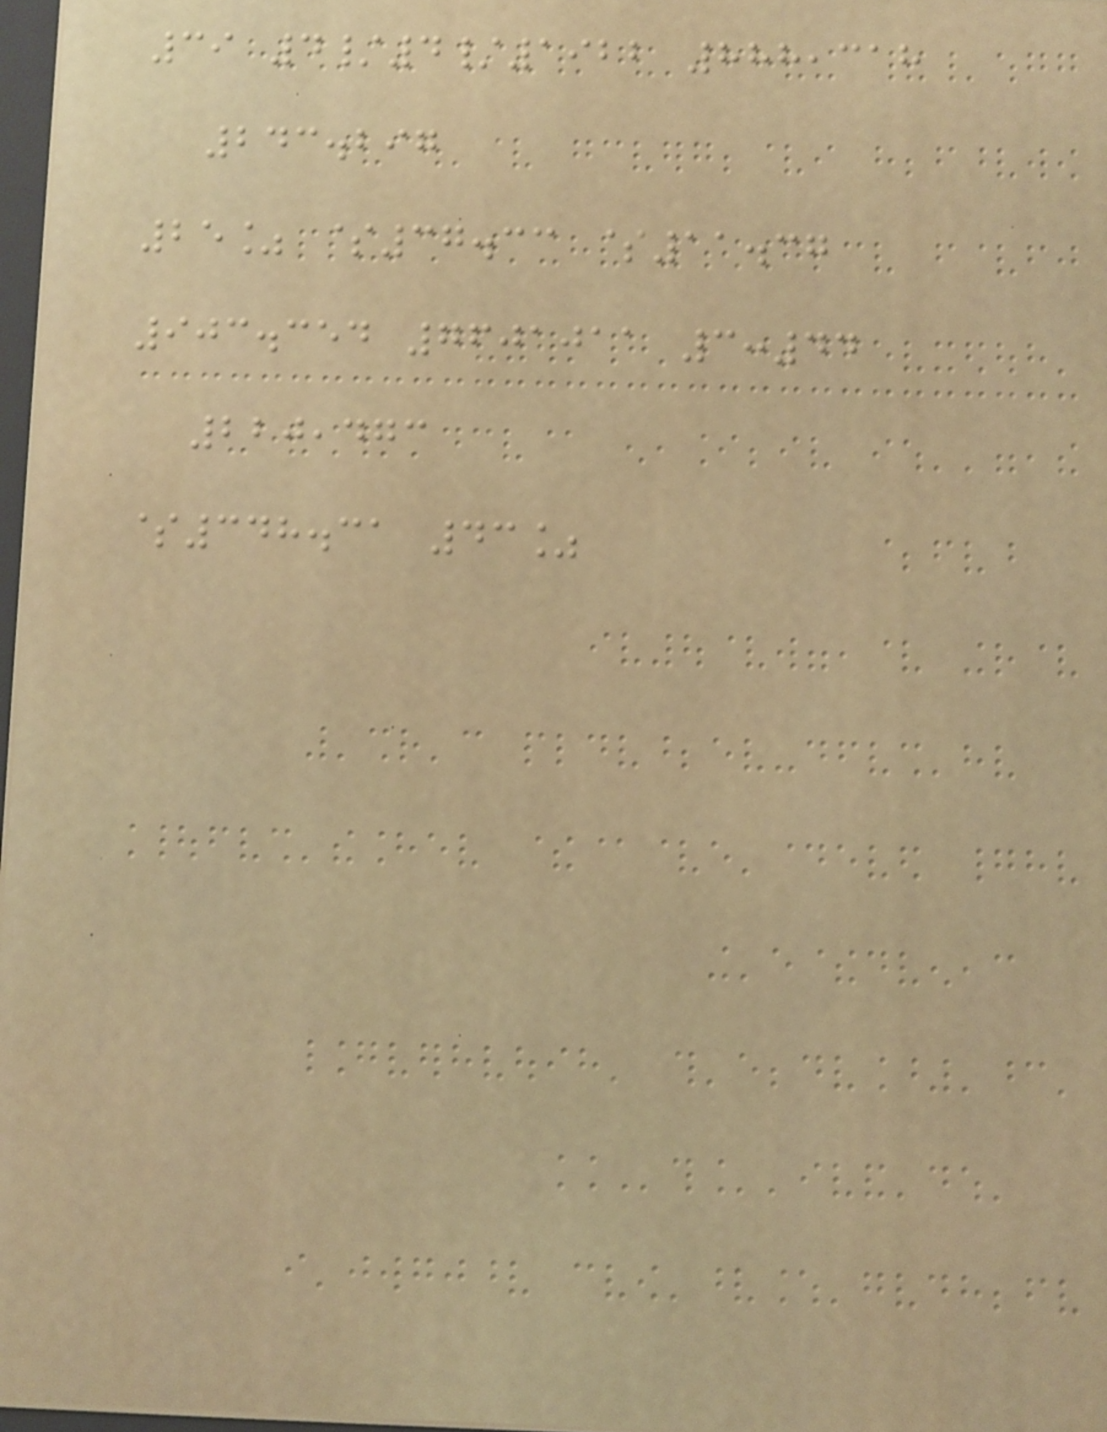39 4/4/1922 888,318
243.297
25% $37.33 $11.37
903.354 7601011 3:44
220,473
$348.31 43%
